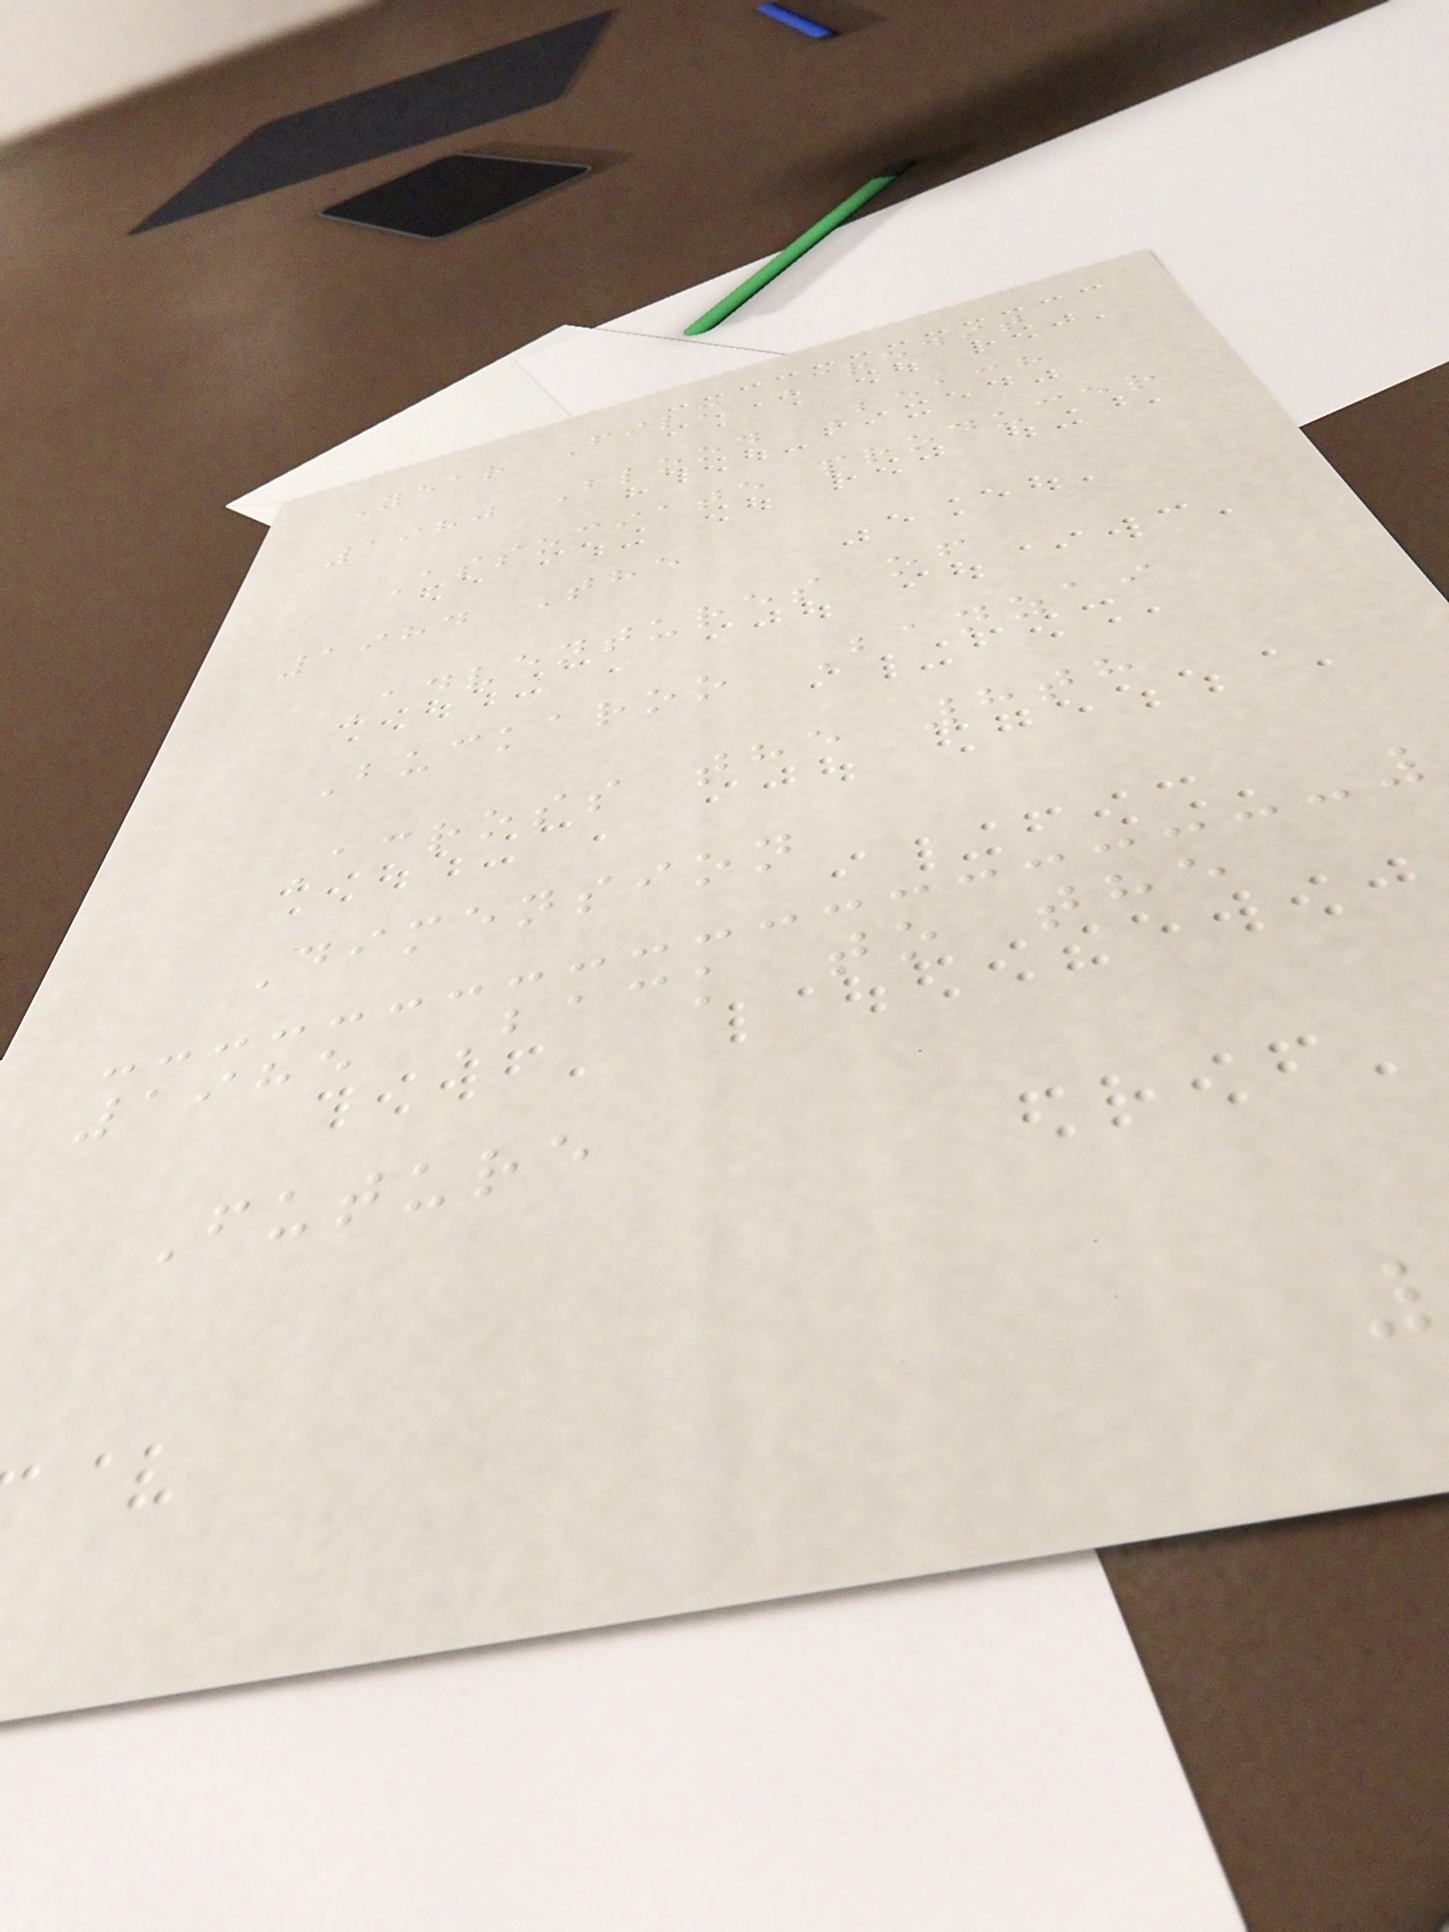Year Film Credit
1980 Blood Beach
Associate producer
1984 The
Adventures of
Buckaroo Banzai
Across the 8th
Dimension
1985 Back to the
Future
